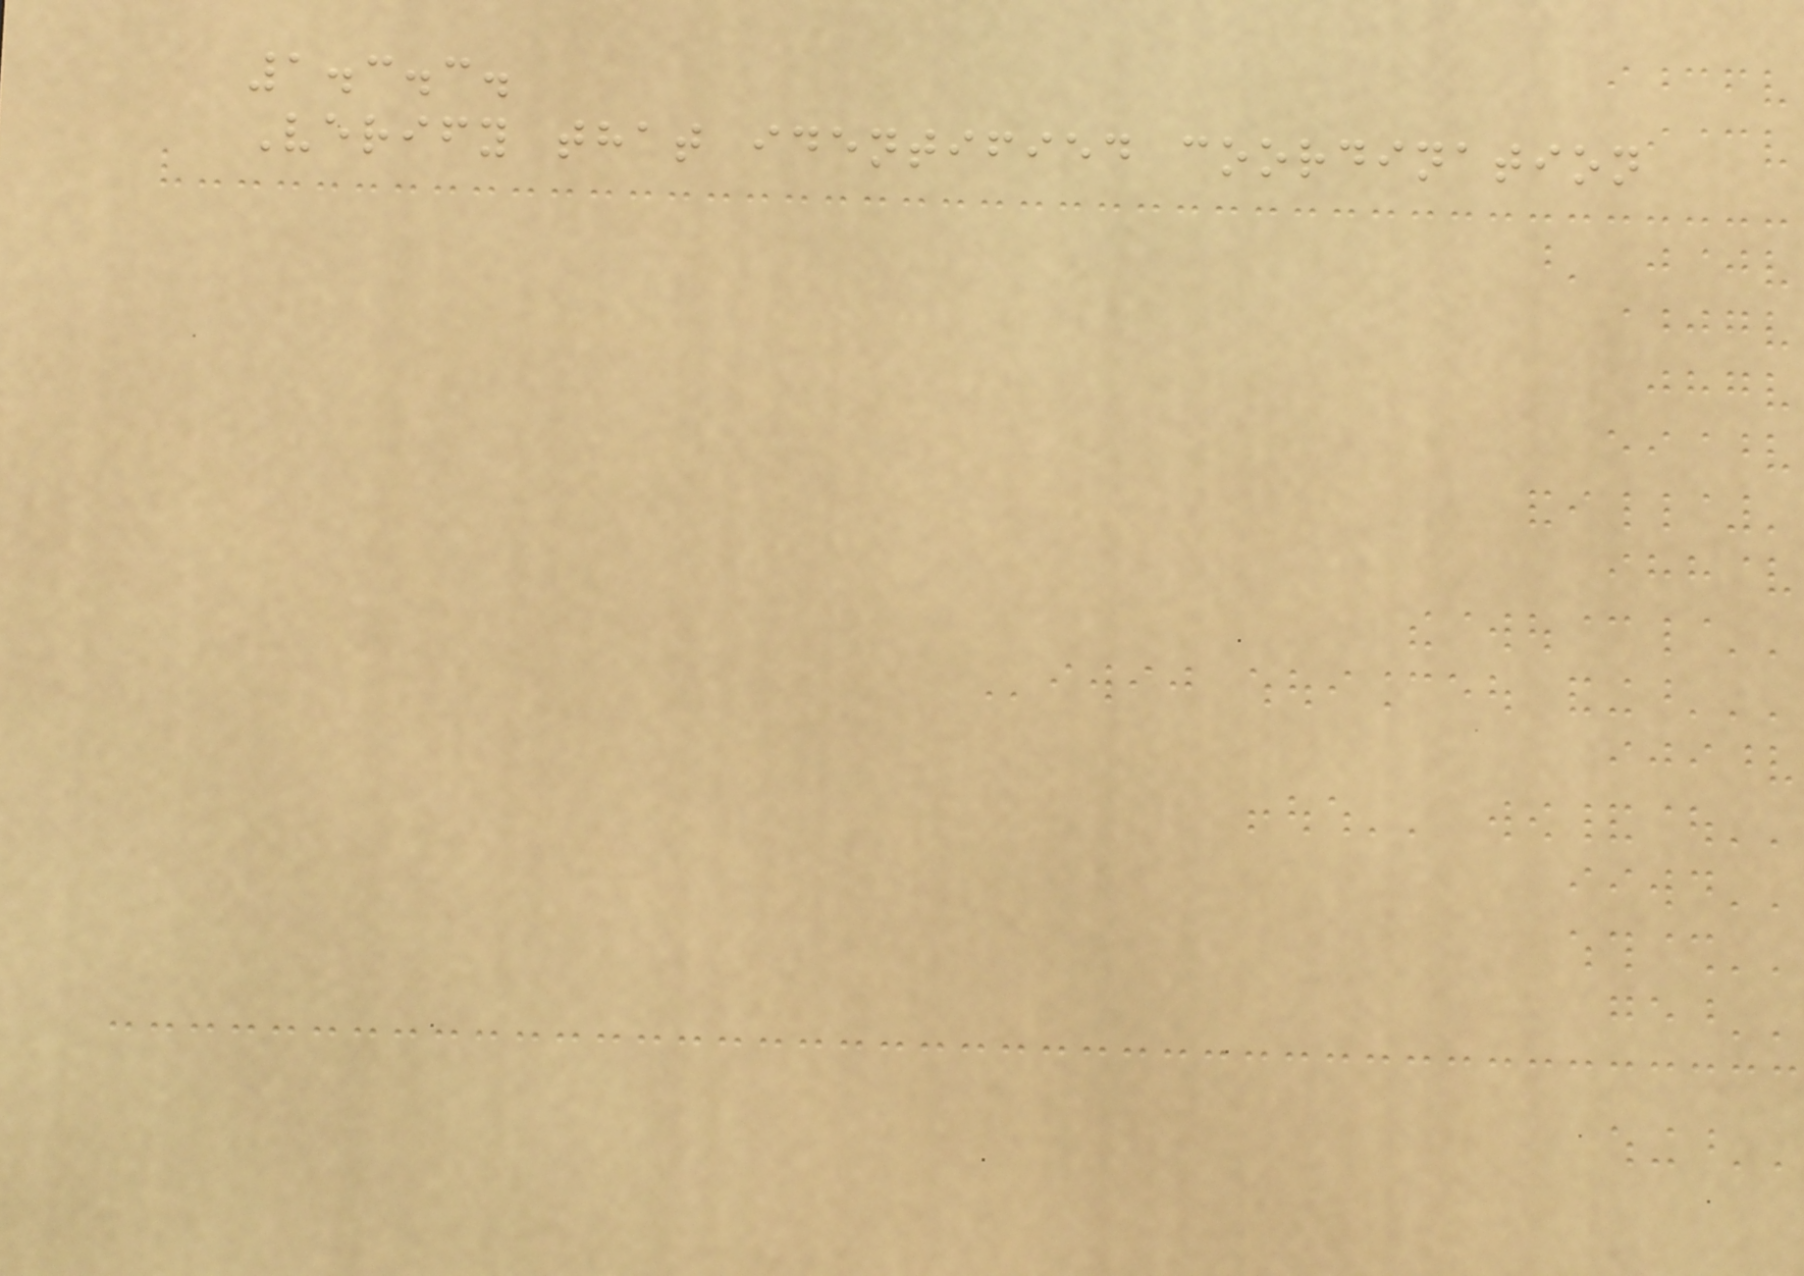1.3.3.
Verify that identified coordination
